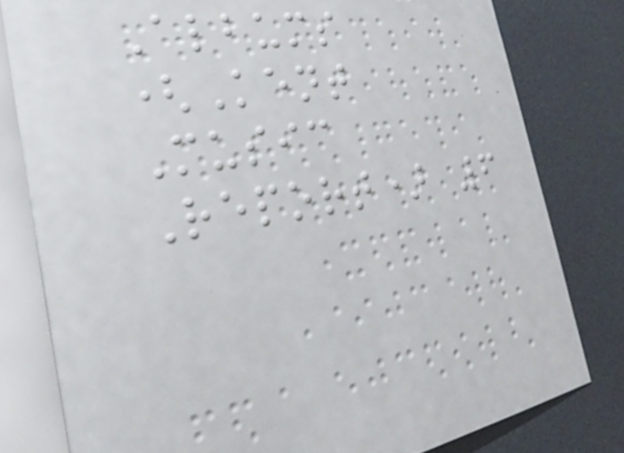Albums
(Kent
Music
Report) 6
